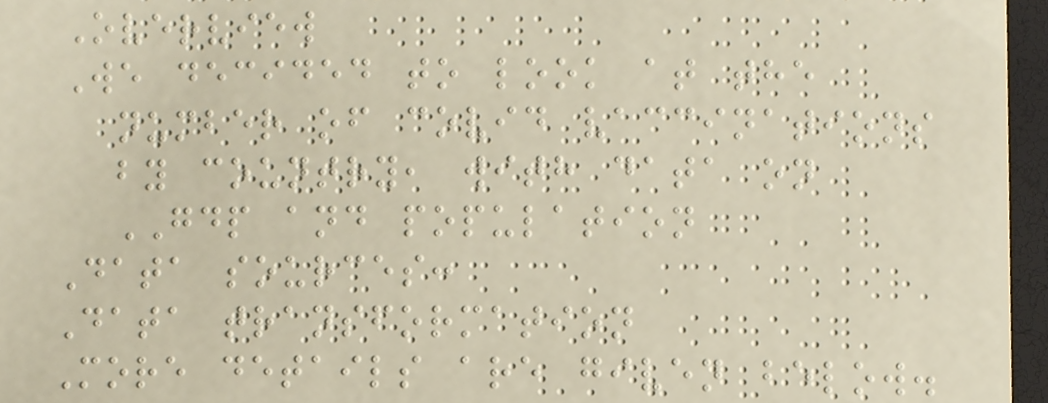Overview
We decided to look at the
number of covid vaccinations
by country, with data on
GDP and population
Data sources:
Data transformation
More details are given below.
